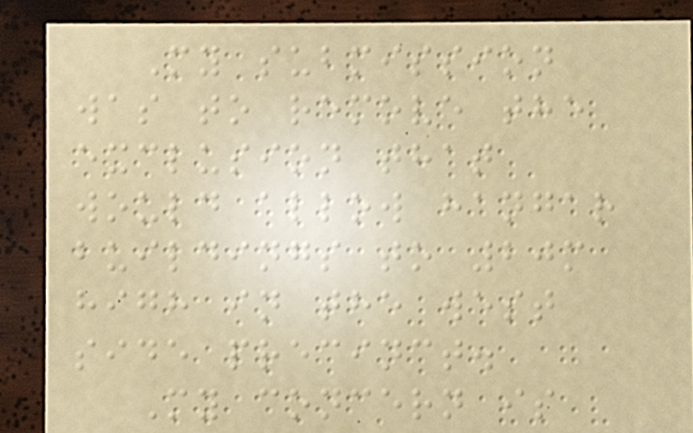My submission
was to remove the
exclusion that
would allow hangar
buildings to 20m
high in the west
side precinct.
My concern is
